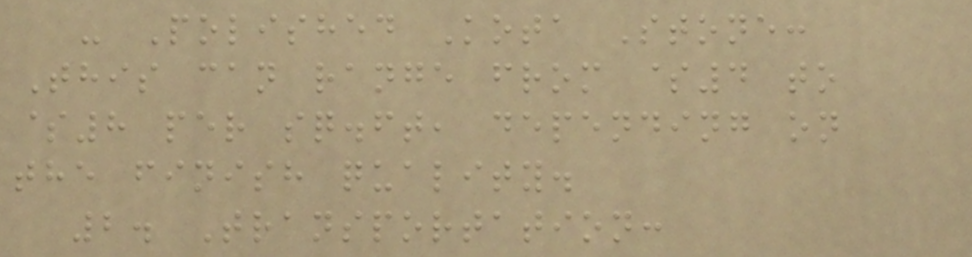- Polished Kota Stone:
This can range from $4 to
$8 per sq.ft, depending on
the finish quality.
2. Transportation:
